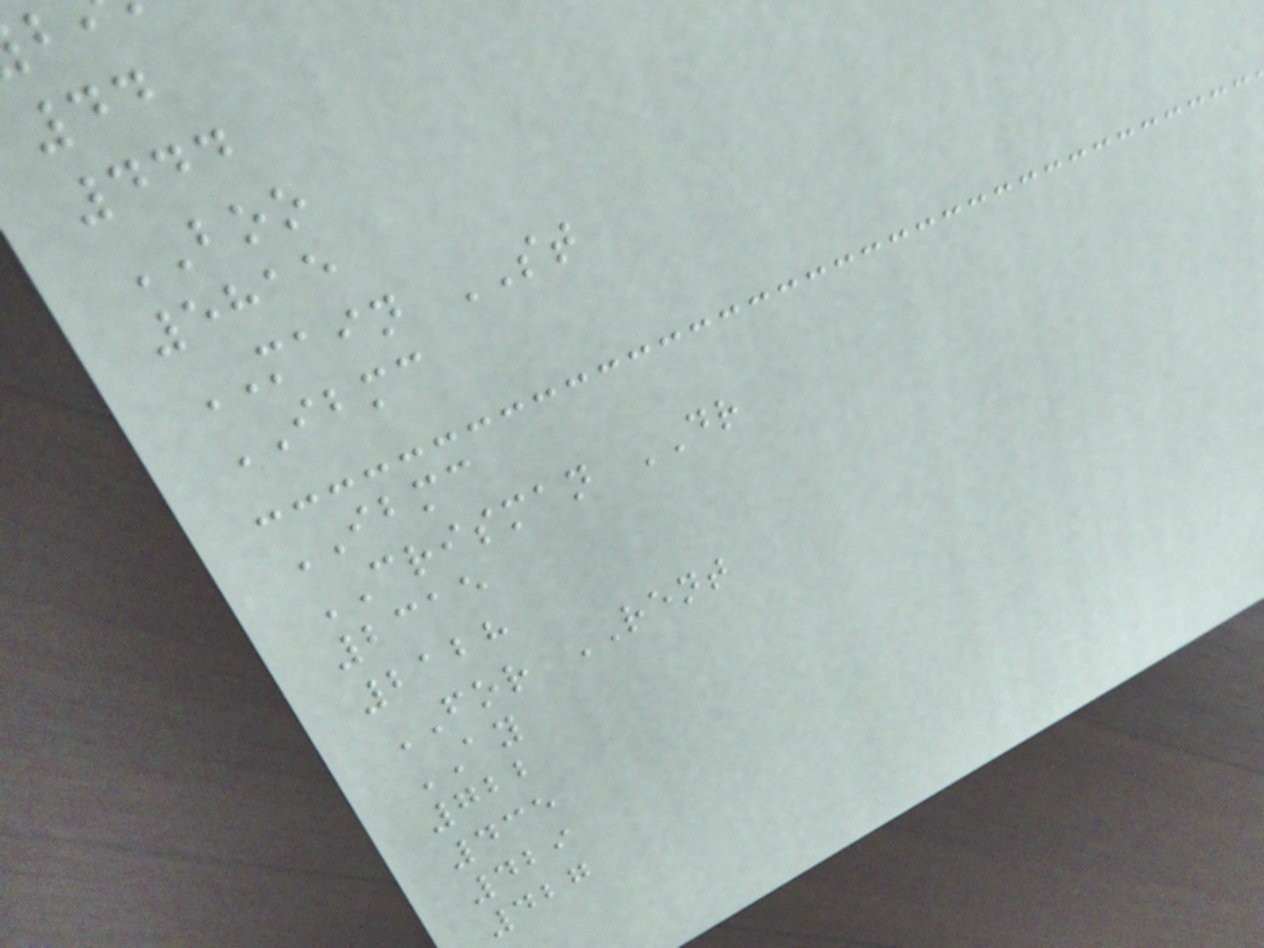44
444
BOO
5815
MAIN ST
IBMC
IBMC
CRISMAN DR
2315
2128
FOR RENT
AY
722
435
429
427
